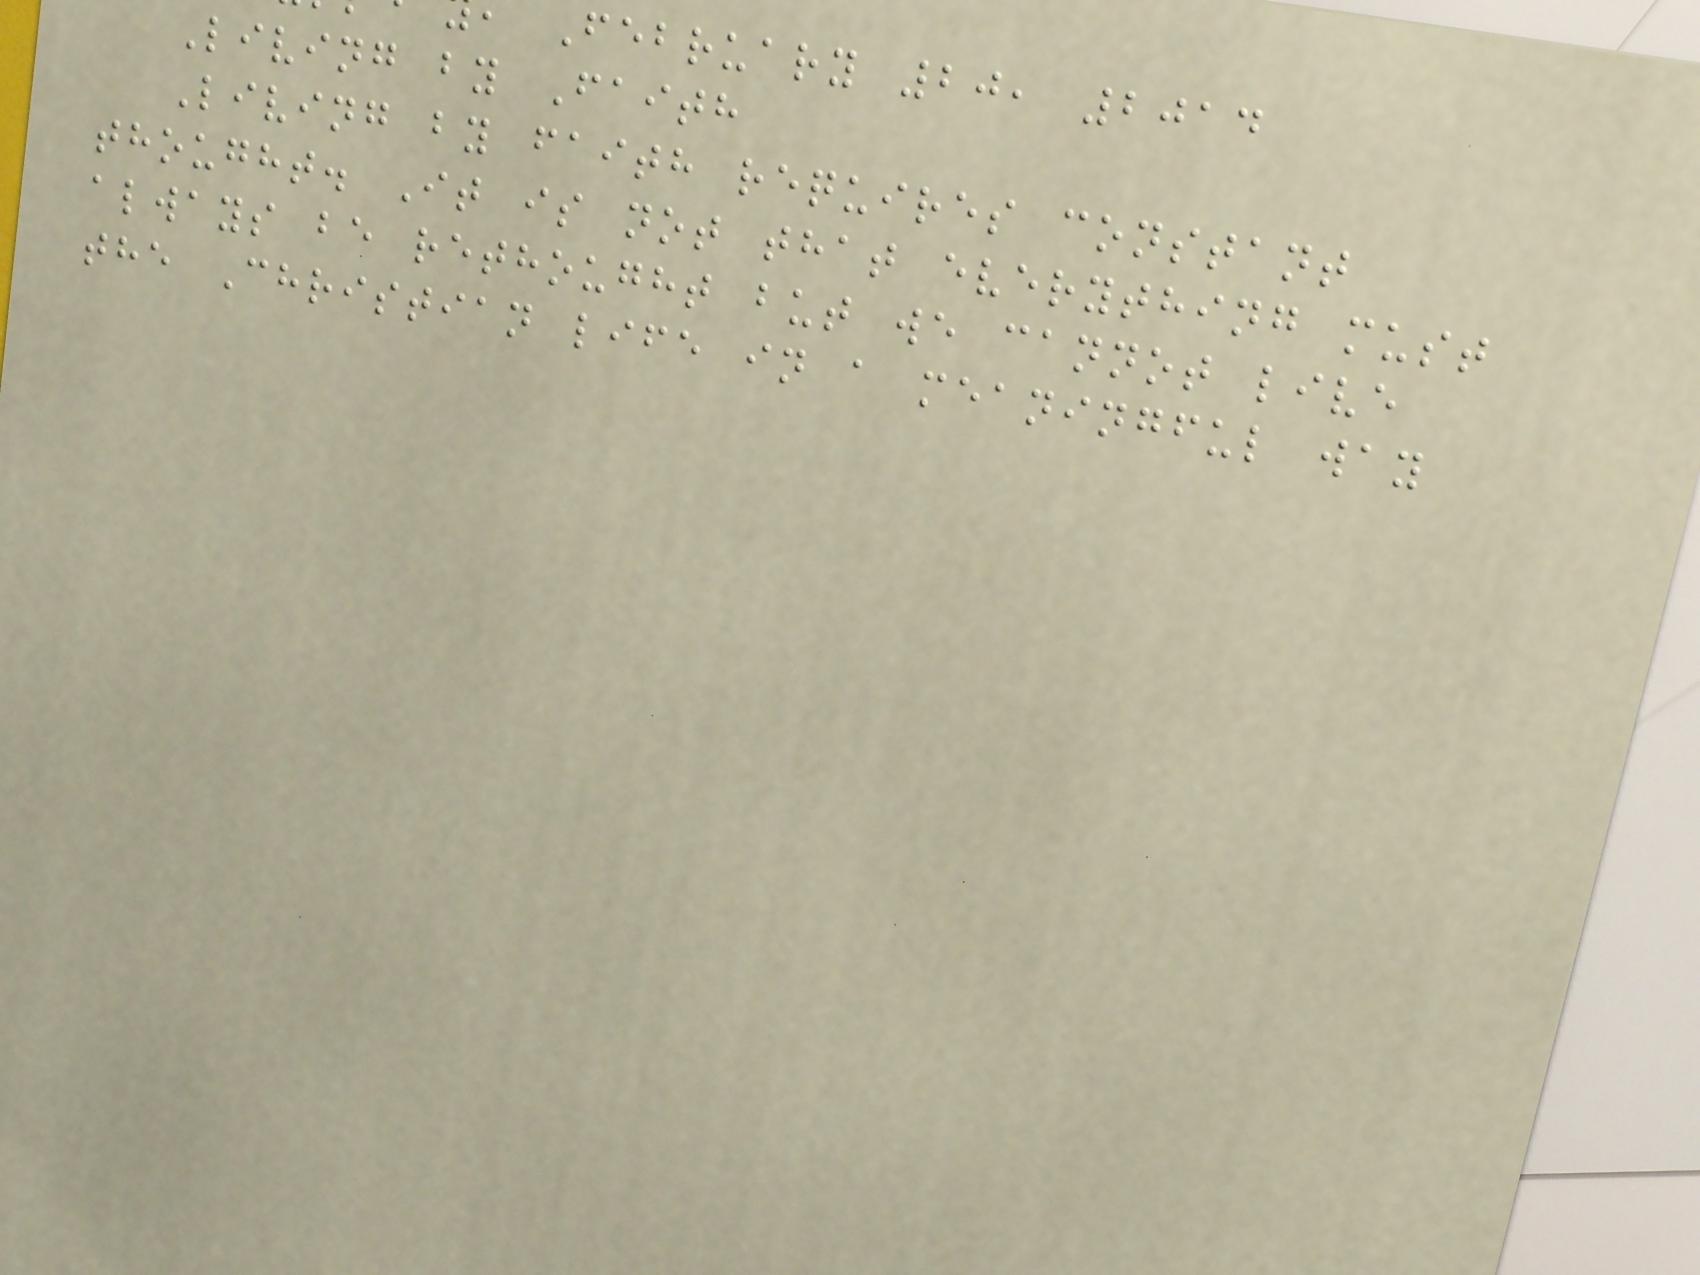February 20, 2014
Living by Faith
Living by faith requires constant
thought. It is not that everything must
always be rethought but we cannot live
the Christian life in a meaningful way
